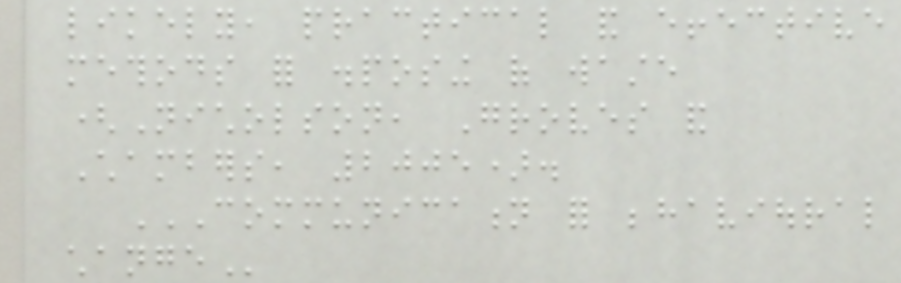likely, practical and effective
methods for disposing of waste
(Nicholson, Groves and
Chambers, 2005).
COMMUNICATION FOR BEHAVIOURAL
CHANGE
